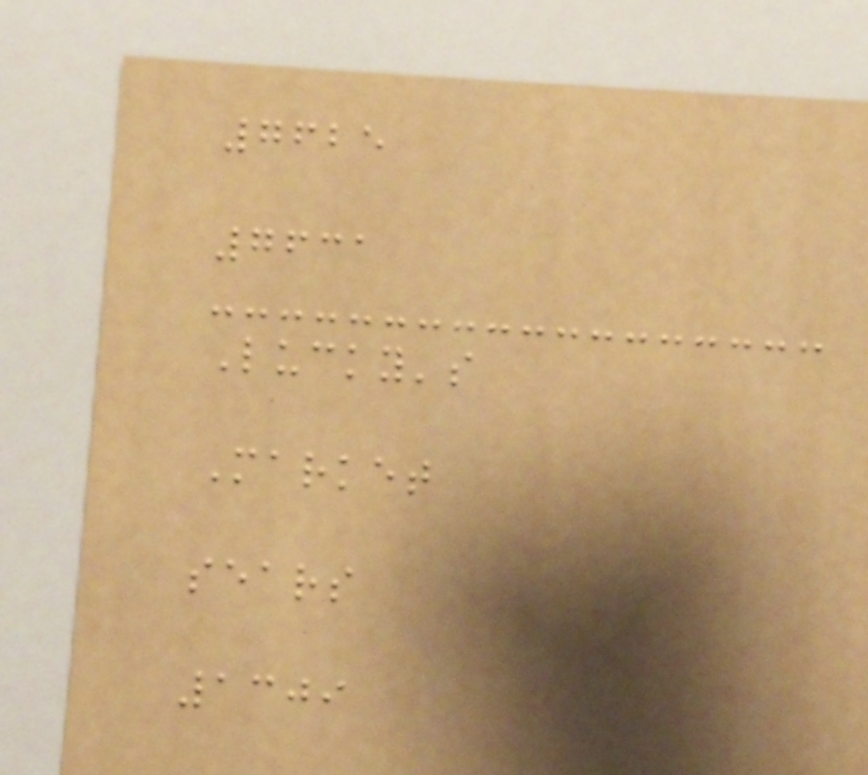7625
7631
Lucky's
Market
sears
1309
